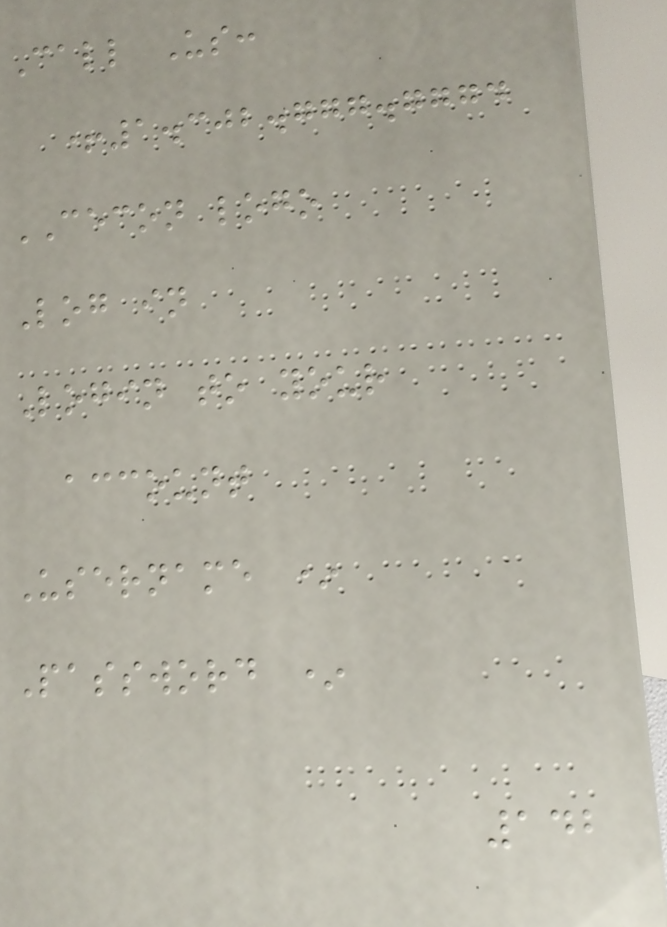Call Us:
+1.302.777.7774
CECON logo
Log in
Login to your
account
Username *
Password *
142
